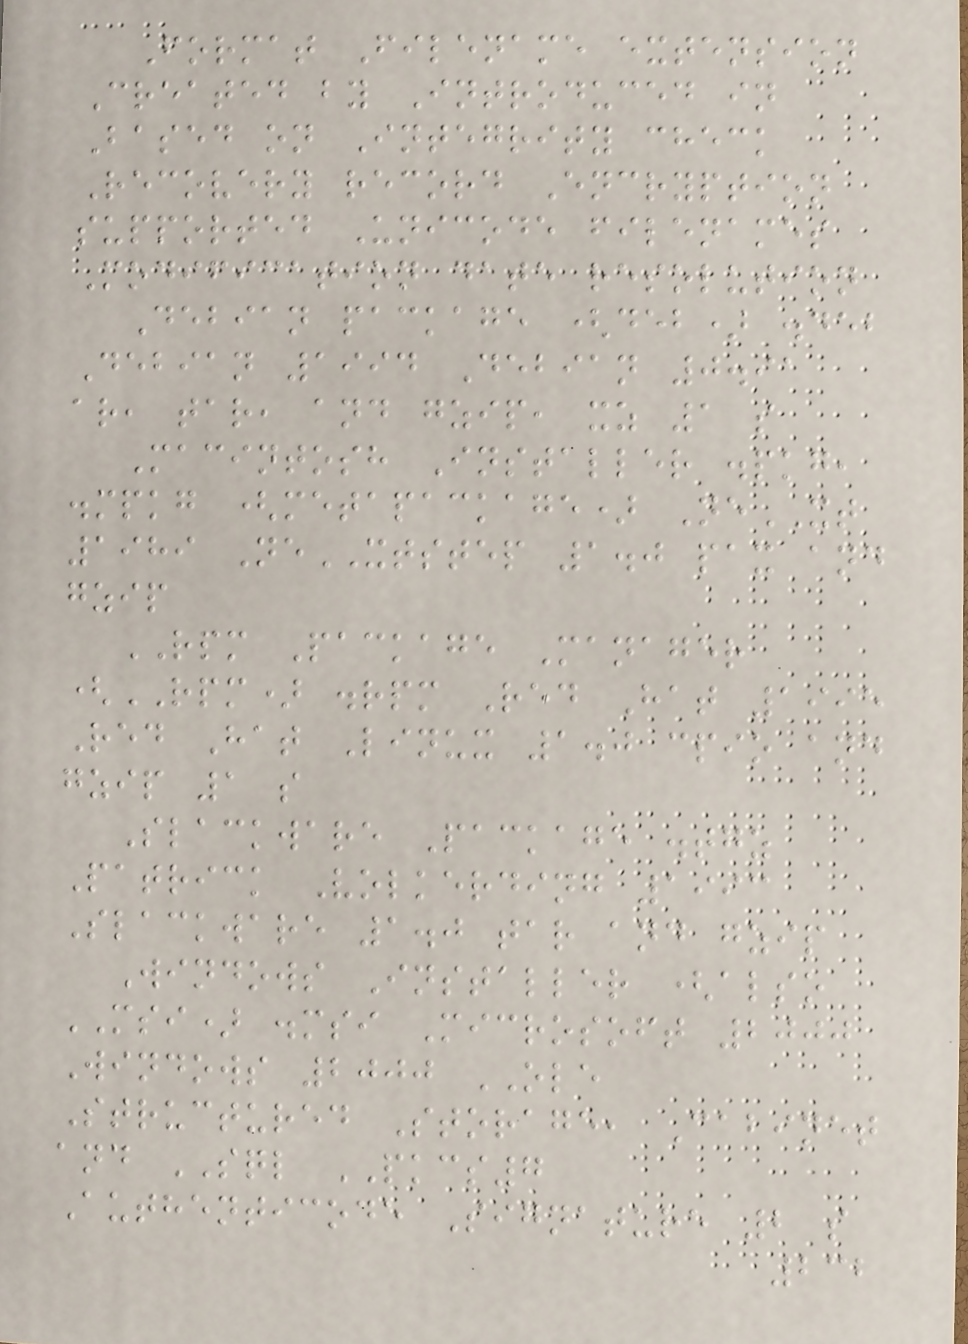Format Filename extension
Created by Introduced in
Based on Integrity check
Recovery record Encryption
supported Unicode filenames
Modification date resolution
Debian package (deb) .deb
Debian 1994 Debian 0.91
ar, tar, and gzip, xz 1 s
Macintosh Installer .pkg,
.mpkg (metapackage) NeXT
1989 NeXTSTEP 1.0 pax and
gzip
RPM Package Manager
(RPM) .rpm Red Hat 1995
Red Hat Linux 1.0 cpio and
gzip 1 s
Slackware Package .tgz
Patrick Volkerding 1993
Slackware 1.0 tar and gzip
Windows Installer (also
MSI) .msi Microsoft 2000
Windows 2000 OLE
Structured Storage, Cabinet
and SQL PKCS7
Authenticode Signature 2 s
232
